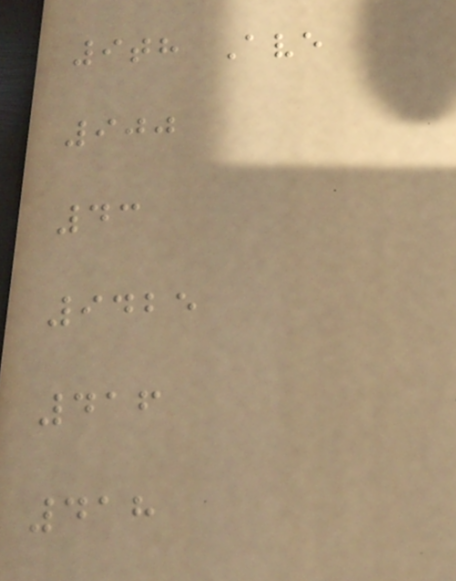9th Ave
900
43
9425
416
418
